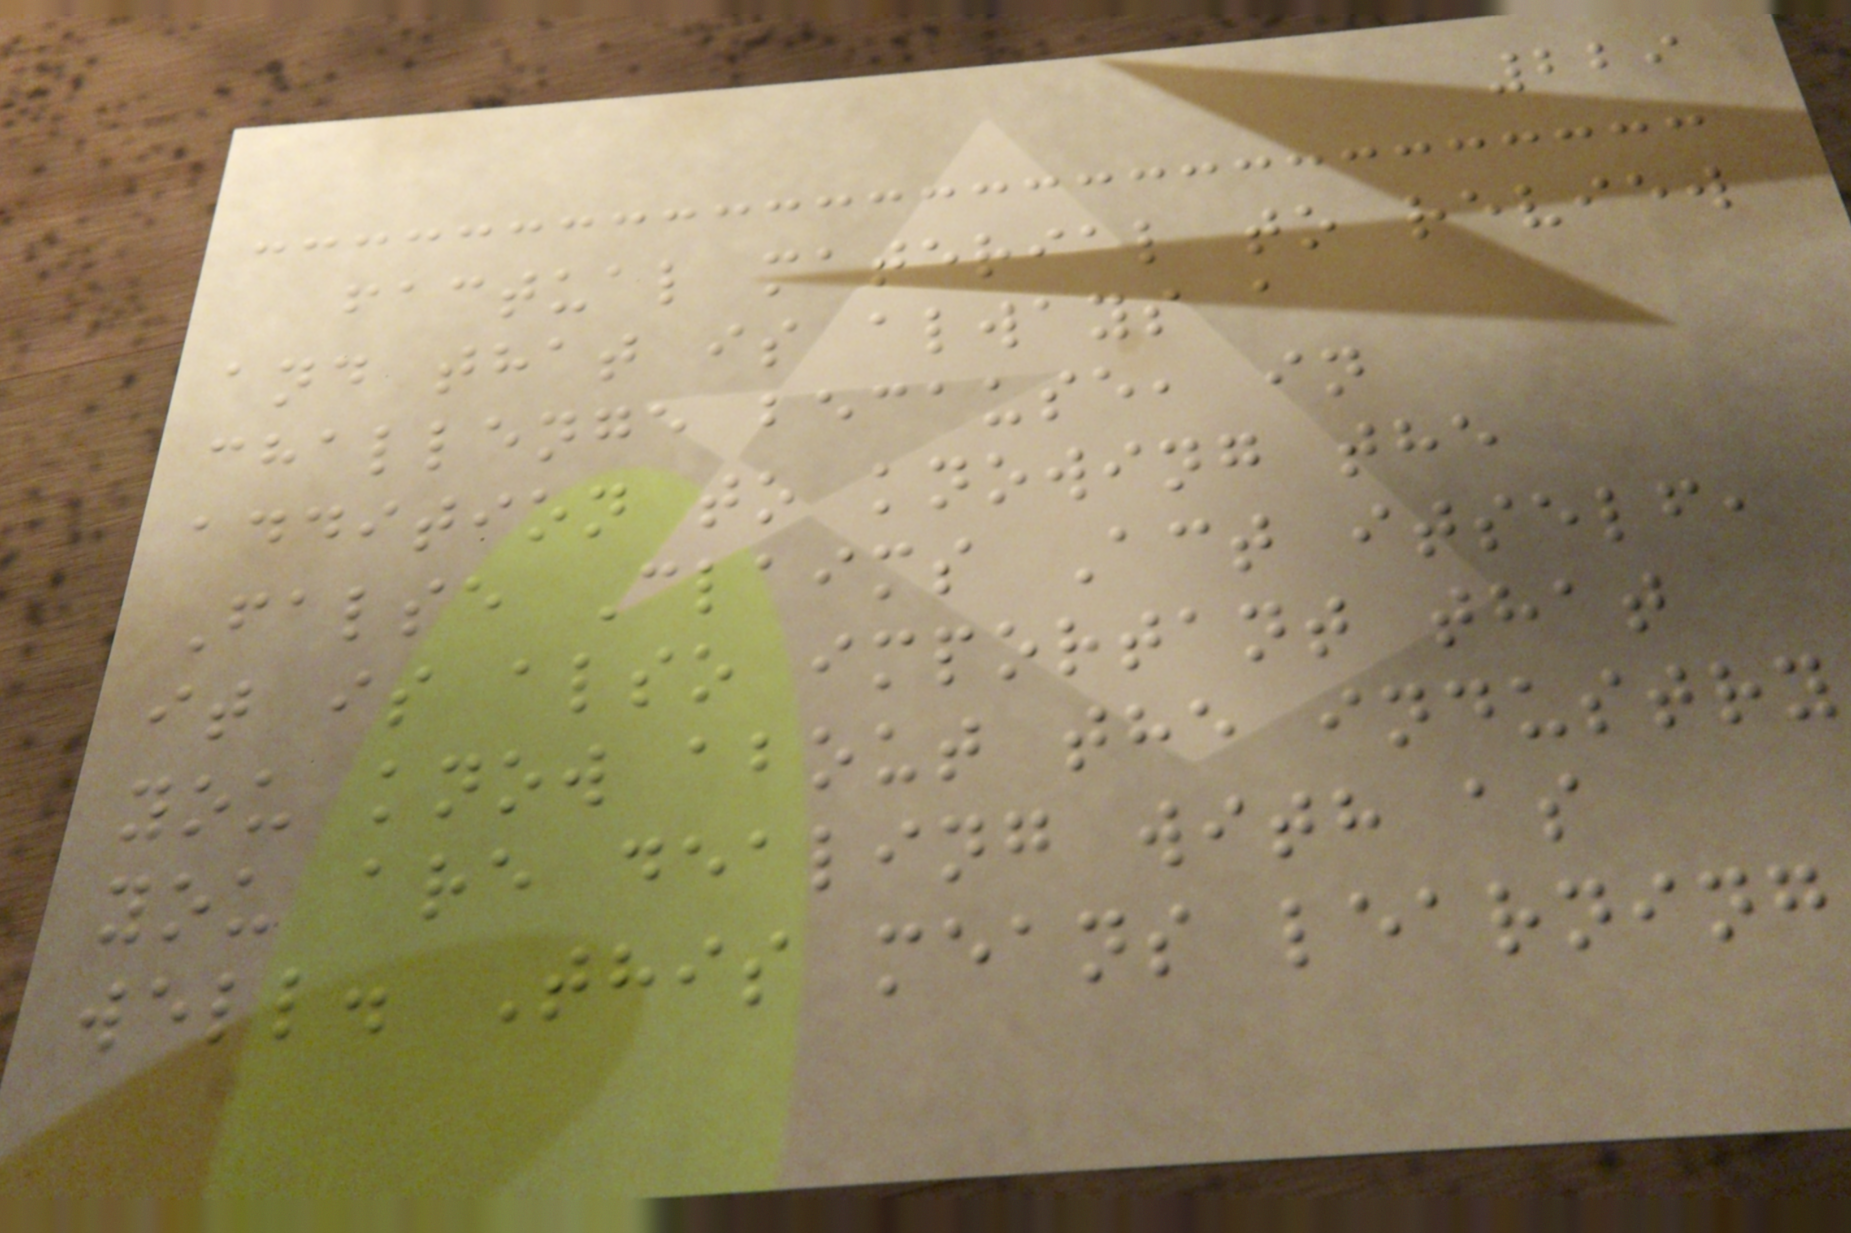229
factual material to review
and that is always a
challenge because, in
addition to knowing the
False Claims Act itself,
it is also important that
you know about the industry
you are dealing with as
well. This means learning
